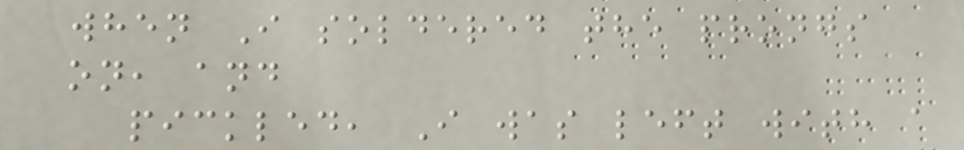when I soldered the prongs
on, and
pickled, I was left with a
